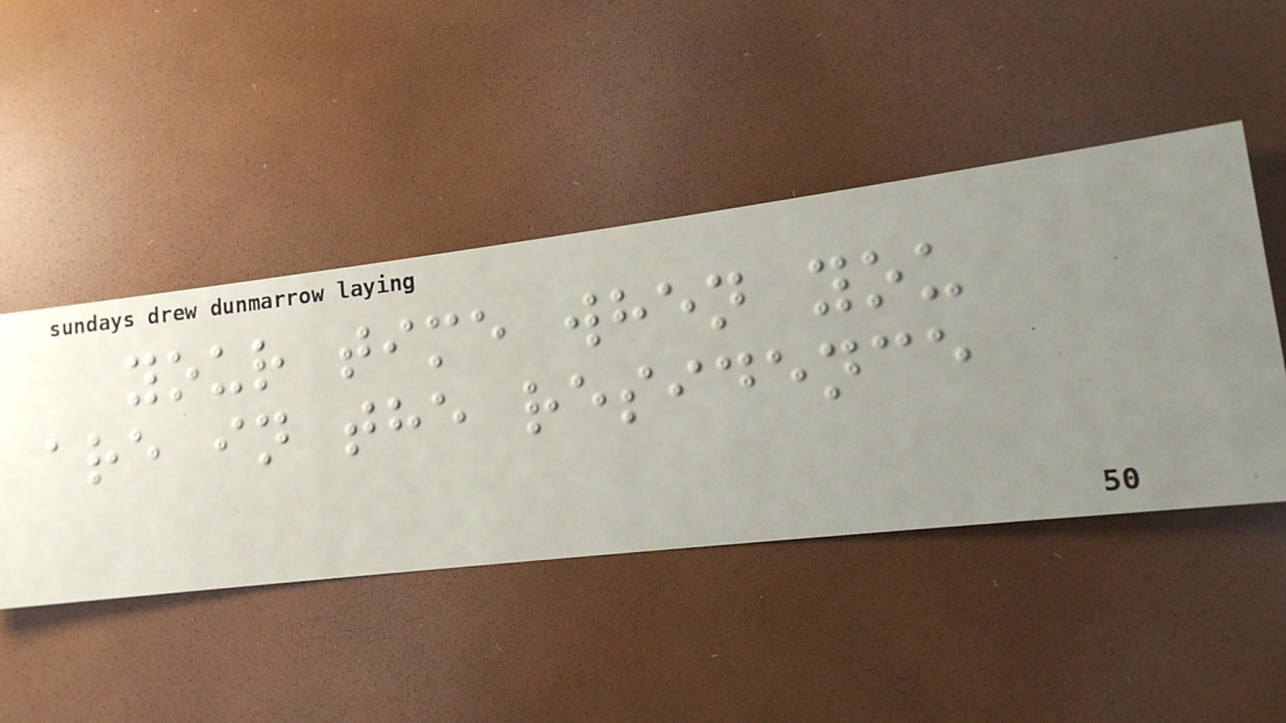your time when you
are in the residence
